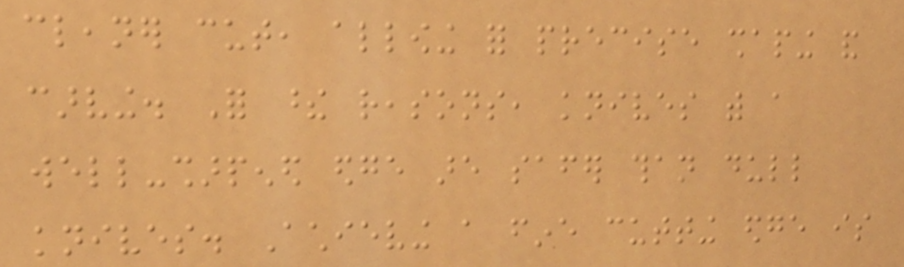cleaner cut, allowing for precise shaping and
carving. For these reasons, knives with a
well-sharpened edge are safer than dull
knives. Achieving a fine cutting edge is
